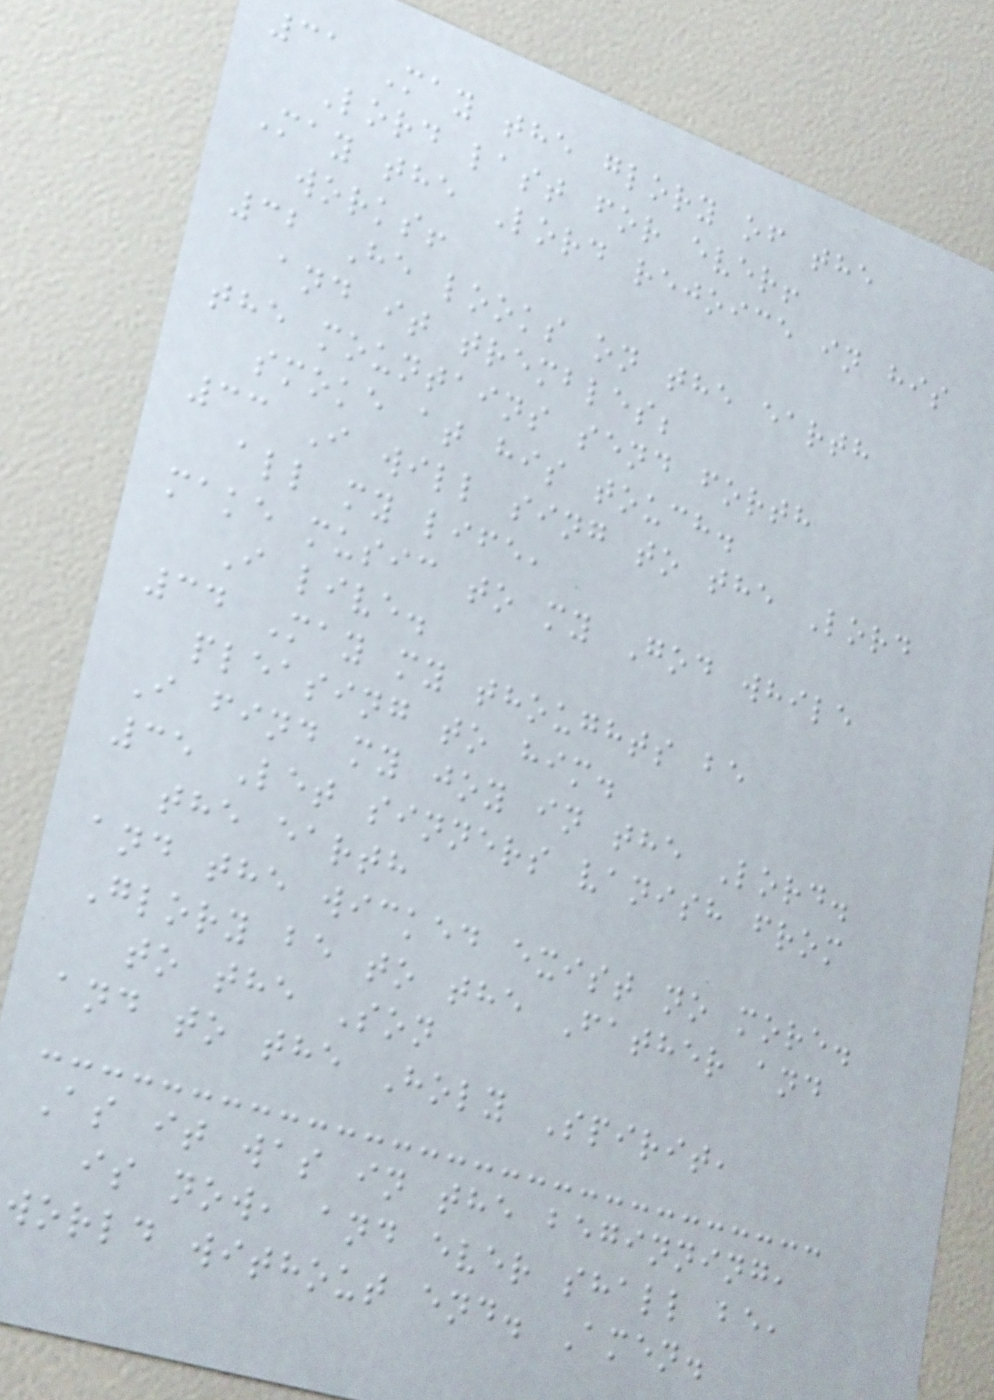31 May the glory of the
Lord last for ever!
May the Lord rejoice in his
works!
32 He looks on the earth
and it trembles;
the mountains send forth
smoke at his touch.
33 I will sing to the Lord
all my life,
make music to my God while
I live.
34 May my thoughts be
pleasing to him.
I find my joy in the Lord.
35 Let sinners vanish from
the earth
and the wicked exist no more.
Glory be to the Father and
to the Son
and to the Holy Spirit,
As it was in the beginning,
is now, and ever shall be,
world without end. Amen.
